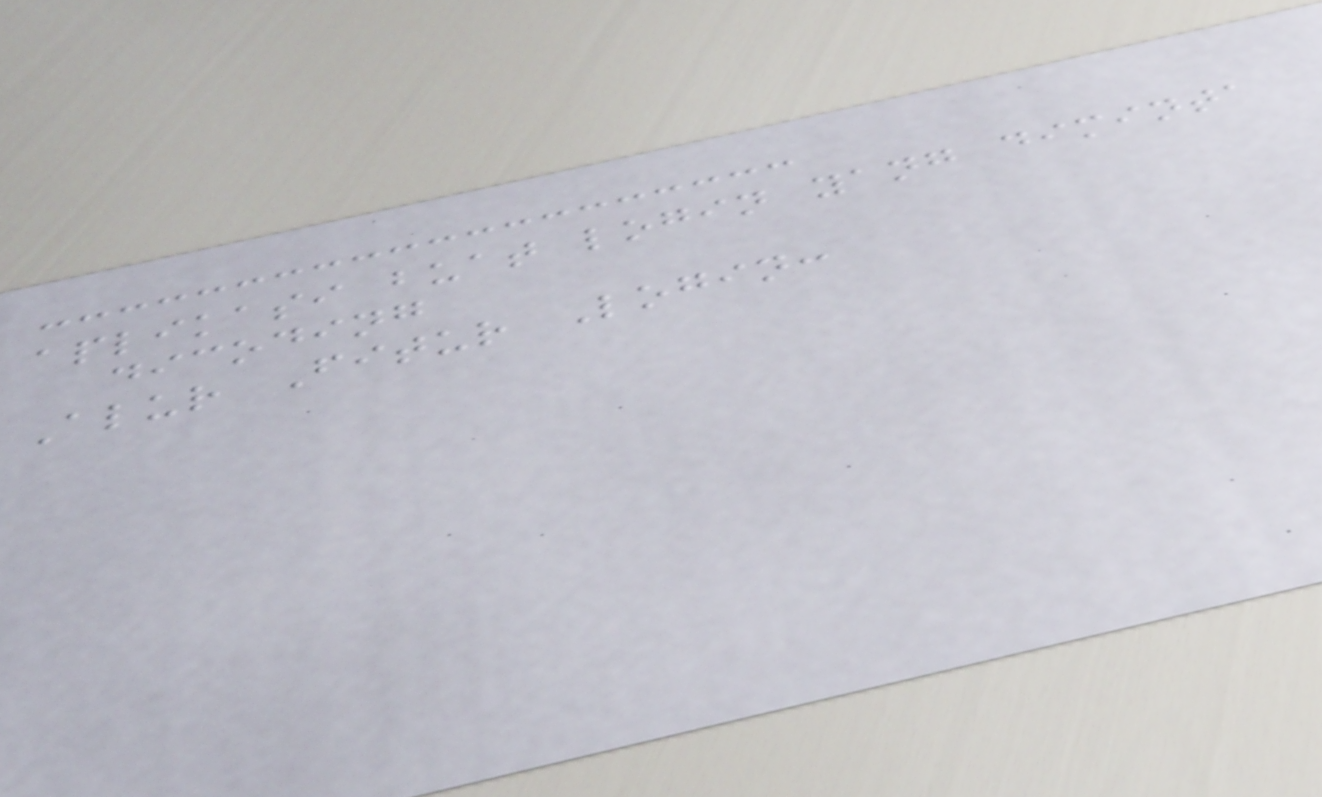aplikasi buat login yang diminta
dicoding
Alur Fitur Login:
